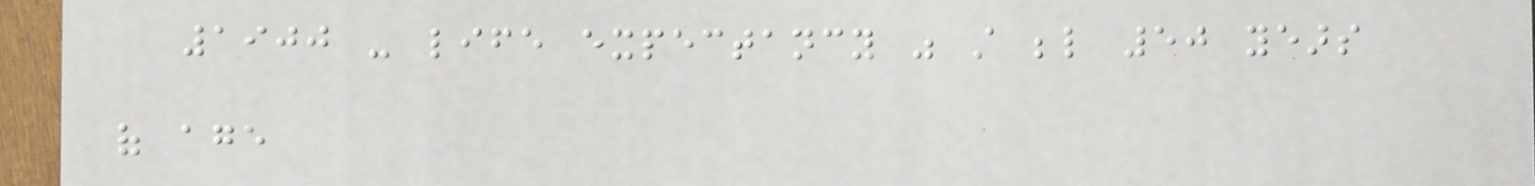1900 - life expectancy was still below 50 years
of age
